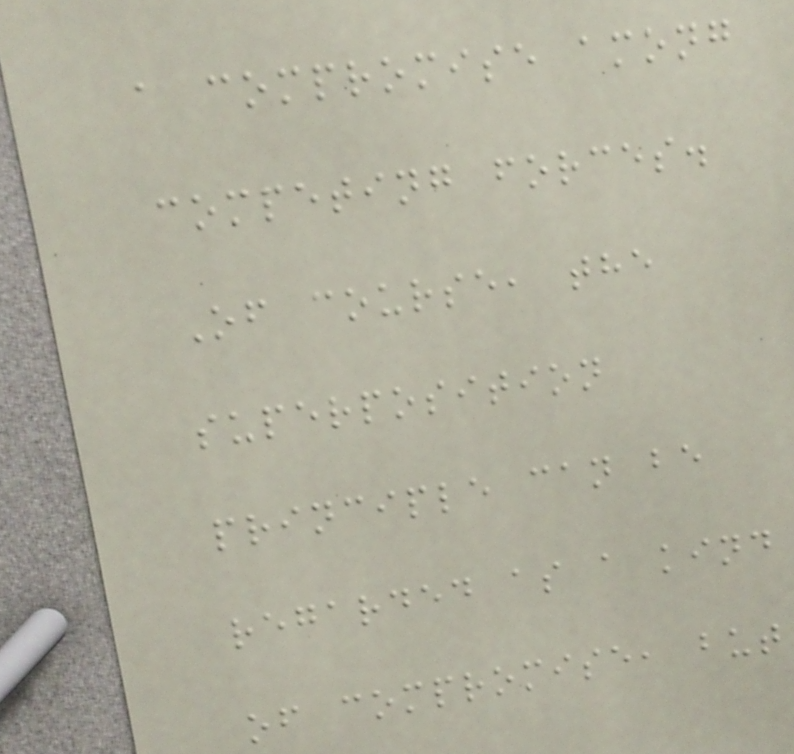a compromise among
competing forces.
Of course, the
superposition
principle can be
regarded as a kind
of compromise, but
